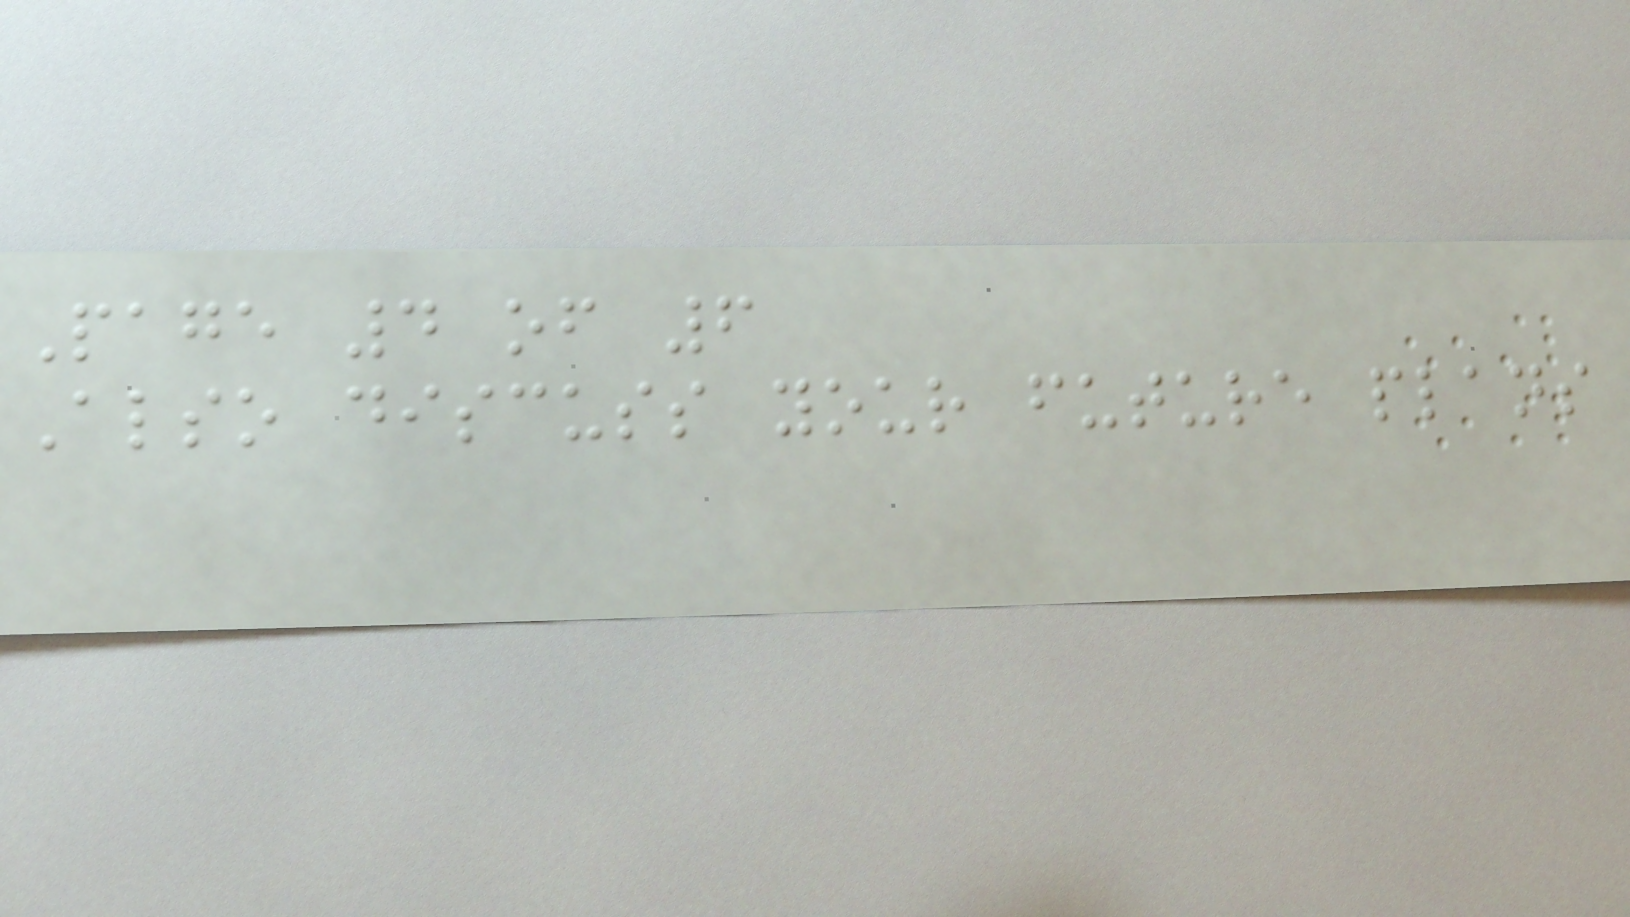Page 4 of 6
Also discuss your future plans
